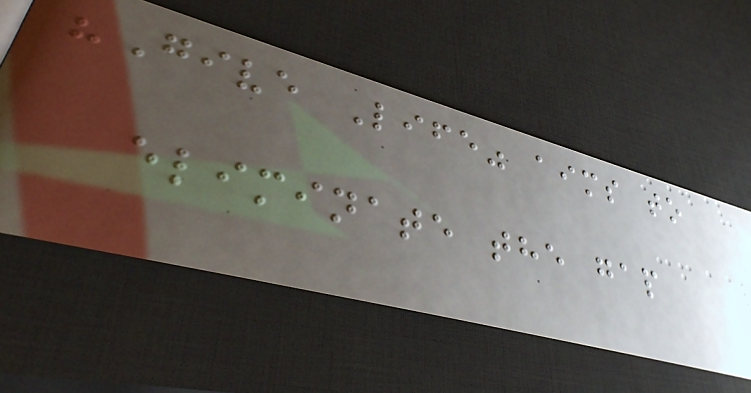"Give Life" aims to
eliminate the gap
